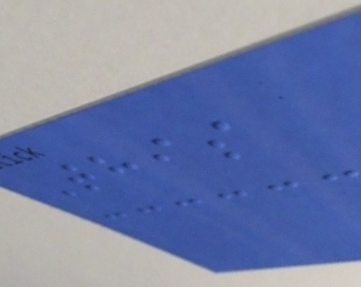This
